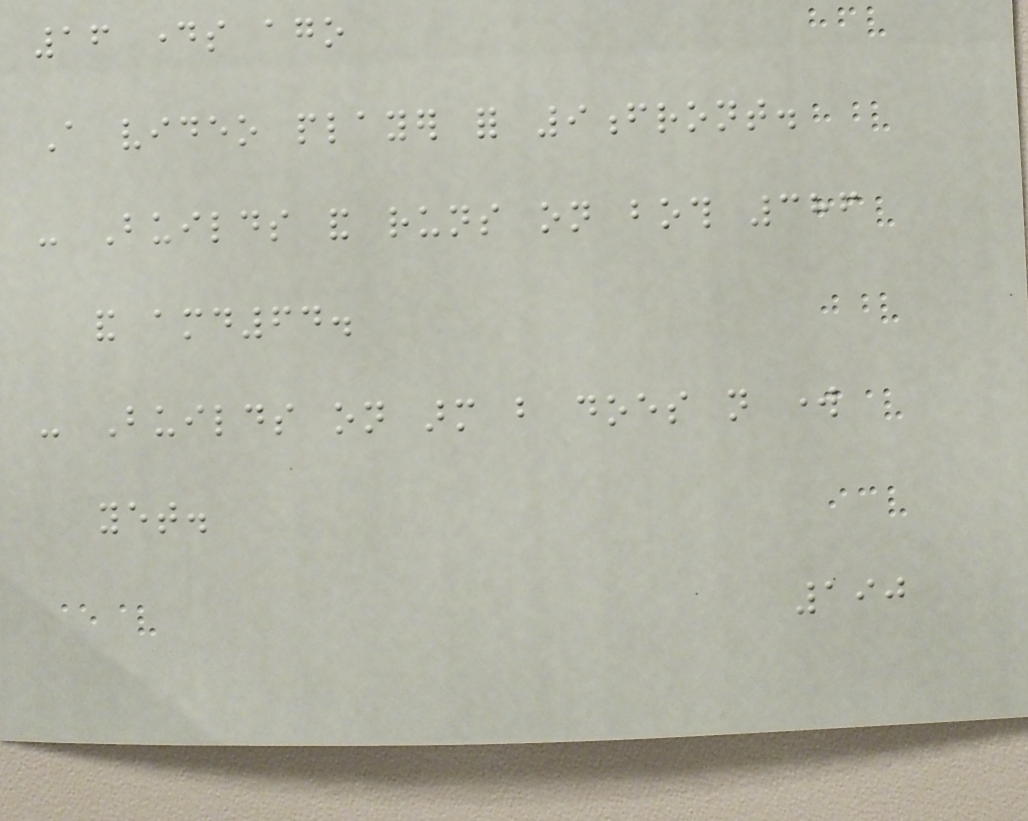16 days ago
A video player for 9front.
- Builds and runs on both 386
and amd64.
- Builds on arm but does not work
yet.
190
